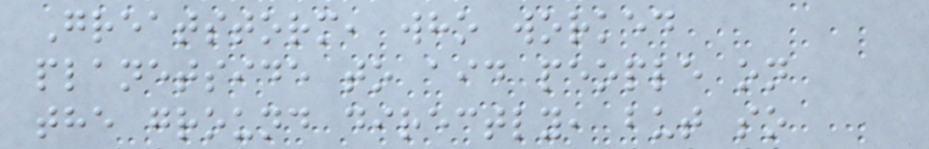Greatstorm, who worked
planetside to aid people on
the ground directly, but so
